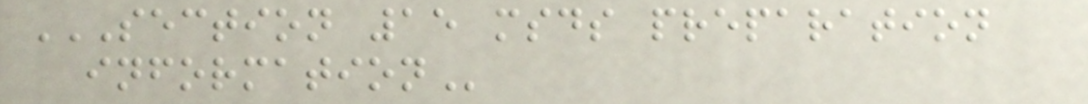SECTION 15 MSDS PREPARATION
INFORMATION
